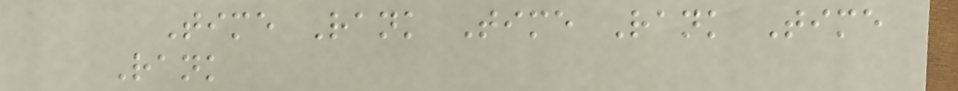Time Rank Time Rank Time
Rank
